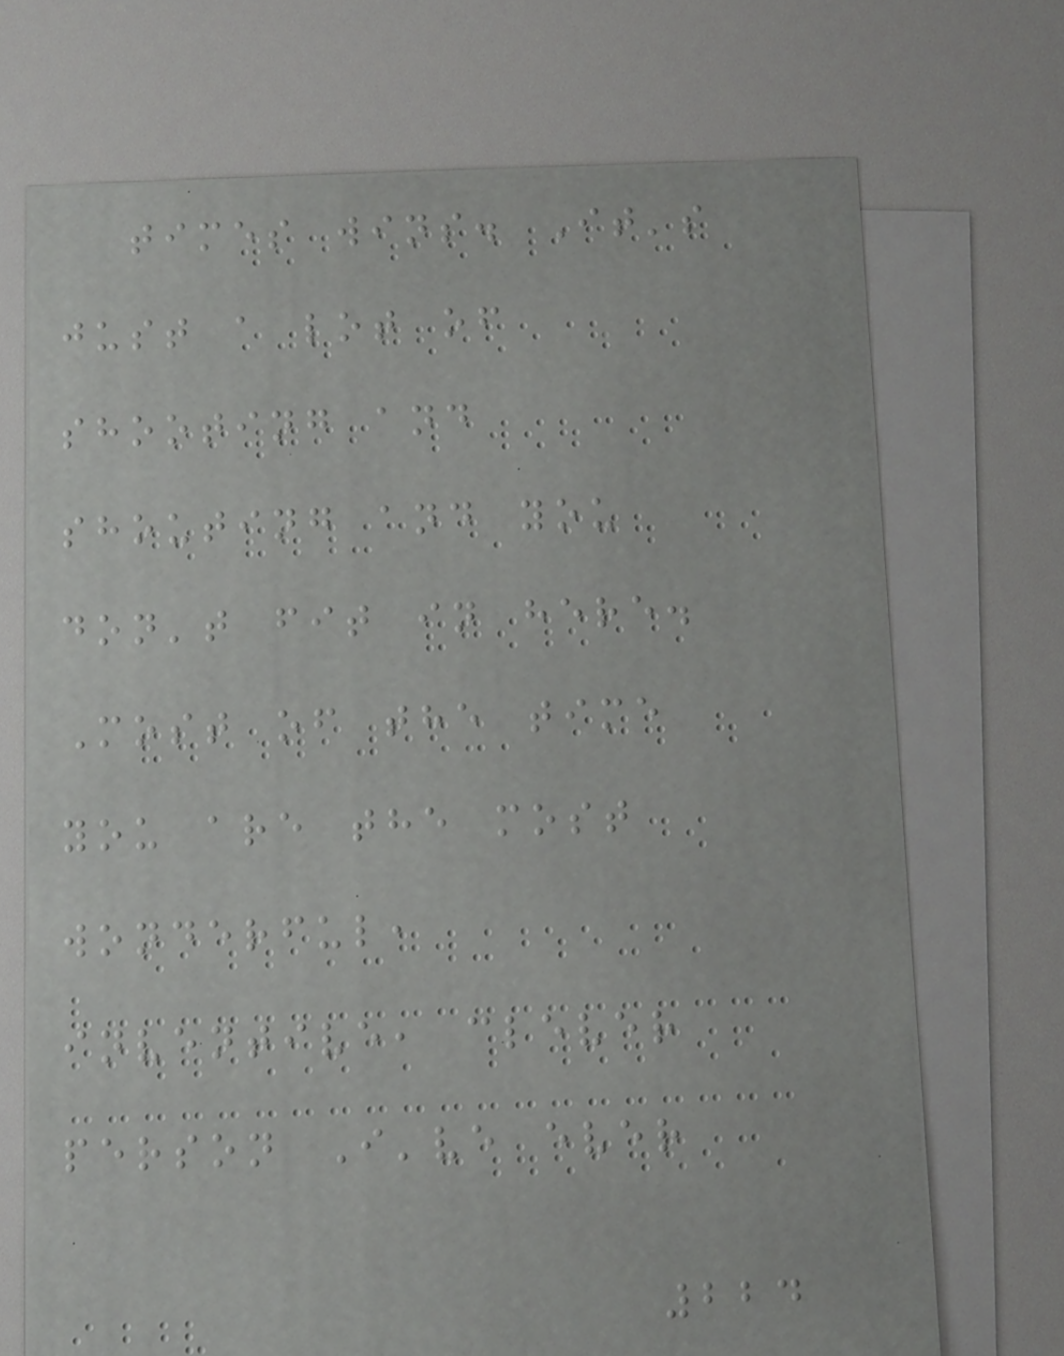times wins. It's
just a lot of
shooting and
shouting and you
don't fit in here.
Most of the time
you are the most
wonderful,
inventive, clever
person I've ever
224
